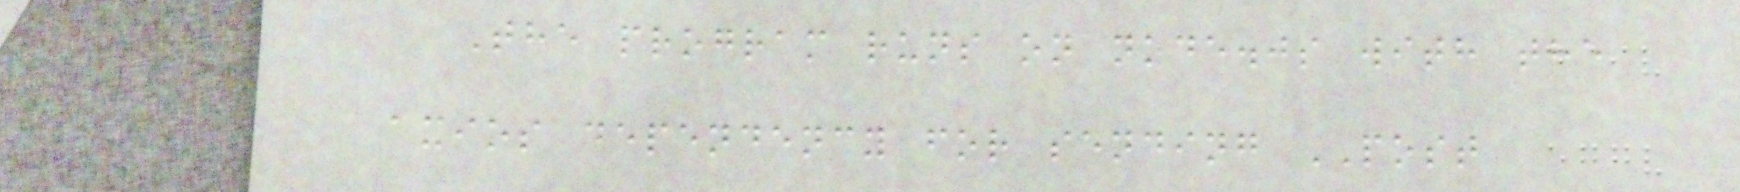The program runs on node.js with the
axios dependency for sending POST
